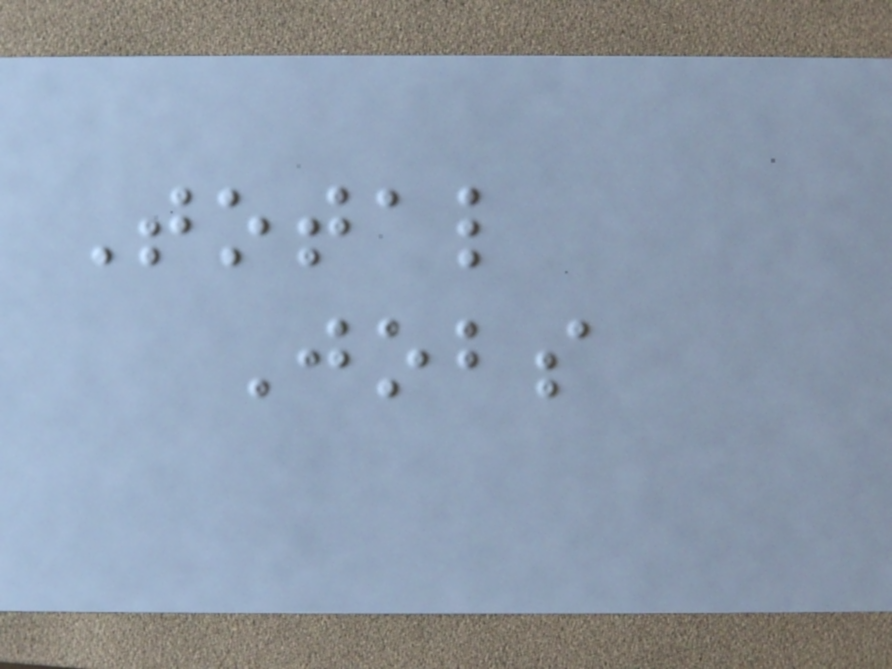Total
Jobs
